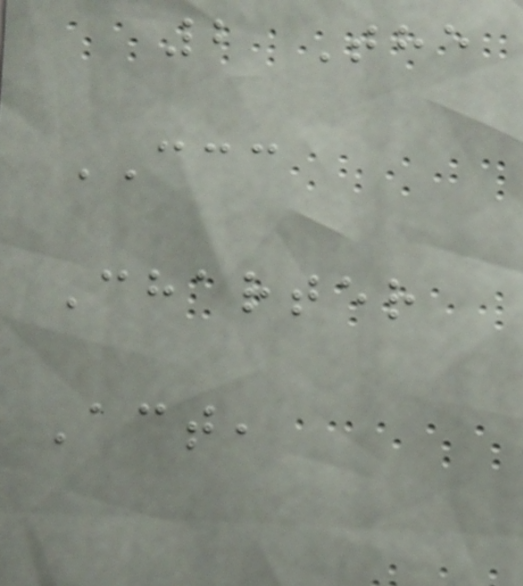2 The
CCC
Charter
Act,
